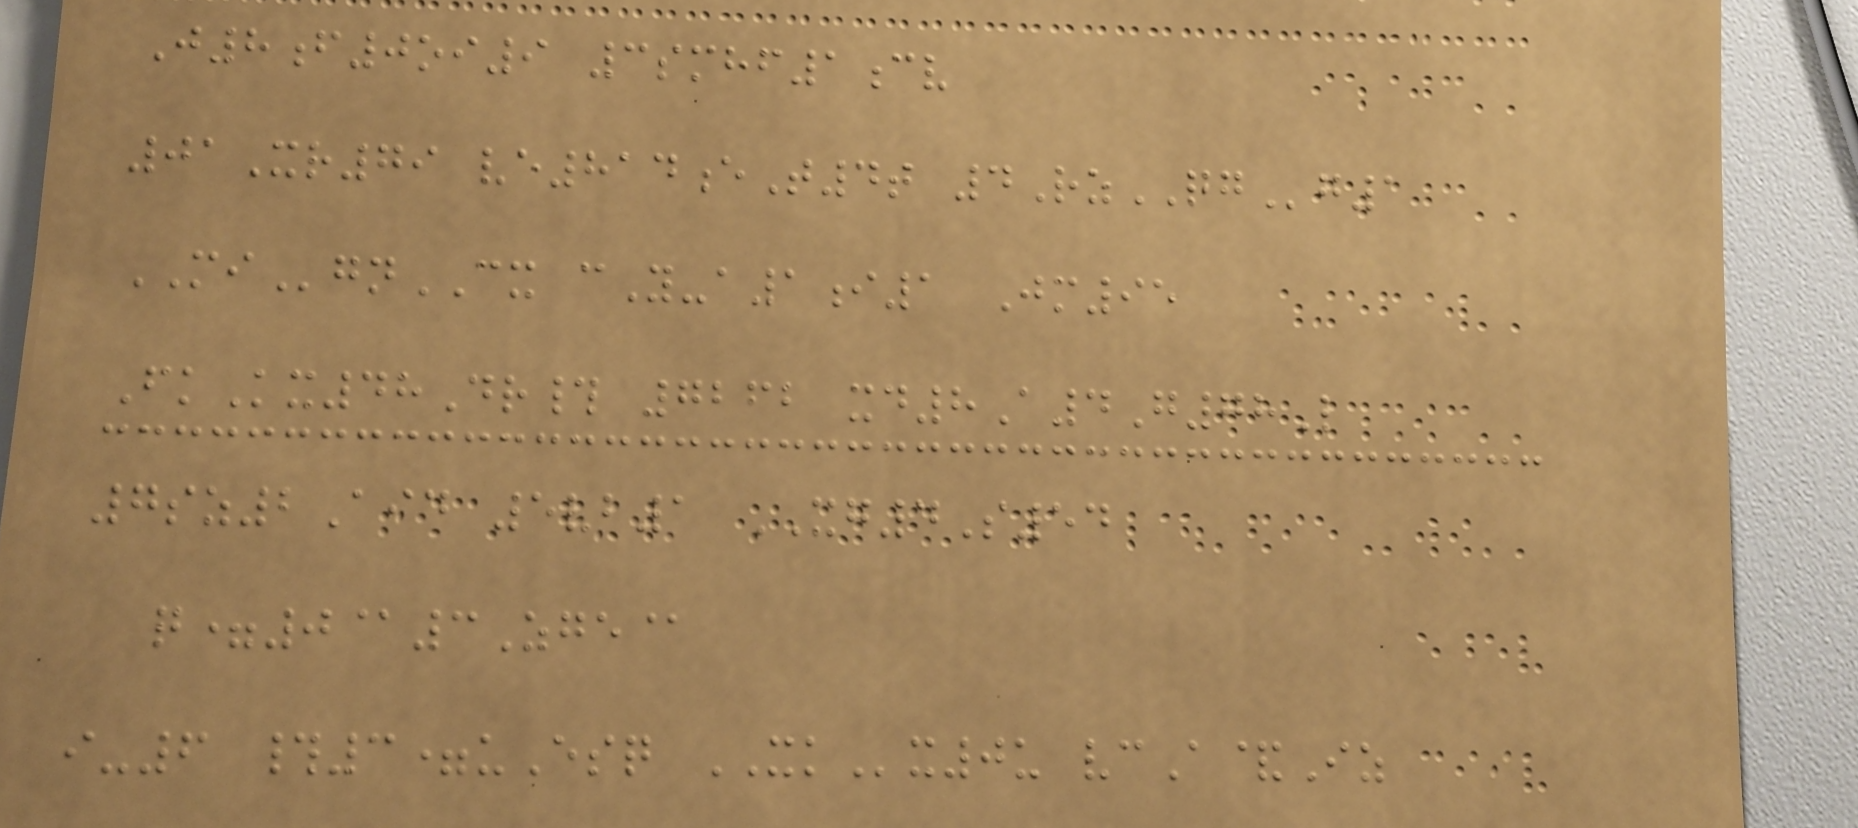J8f0oi9 3smhf1cv
01Xr79 ve814eT4t 4RzQGg1
MIgnCX cY-a1i1 Jm95
FkKx48Dr# 7262 xd8A4G78L
7sz2Aid 5vb1 XG4S54
q=0@3Zge@
i-6 #3=uEsq XKx0u vcA&Iz
